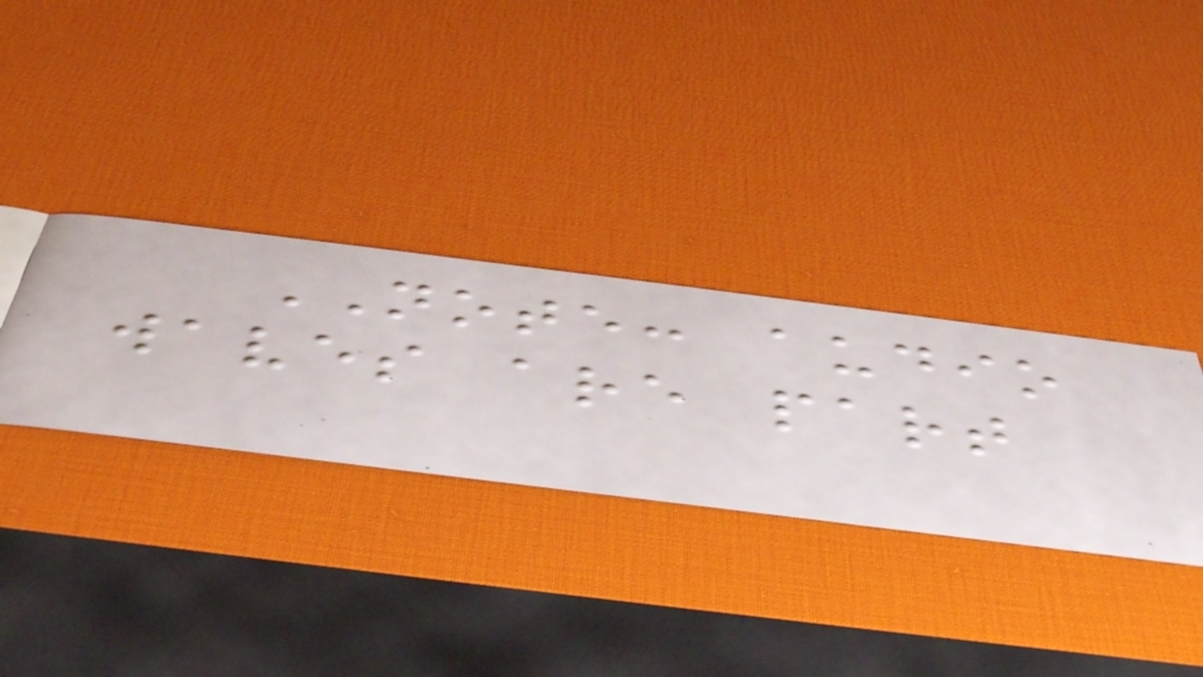NOTE: audio
waves are part
